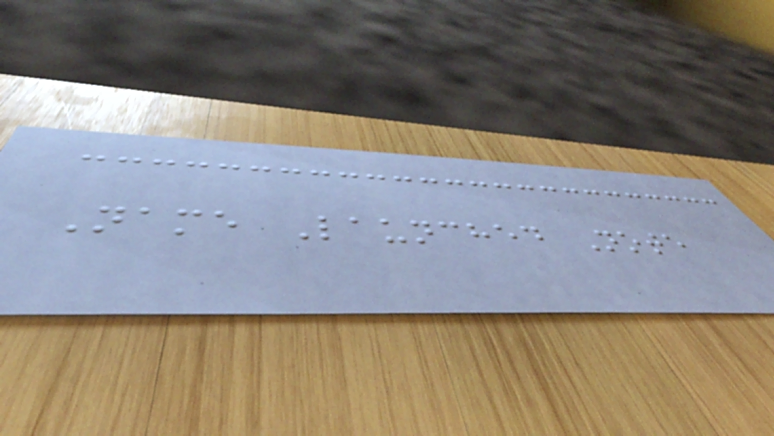Name Launched Note
